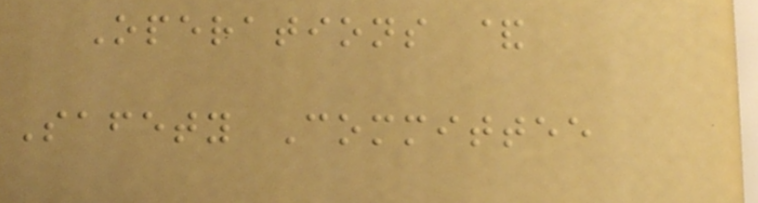Operations &
Safety Committee
